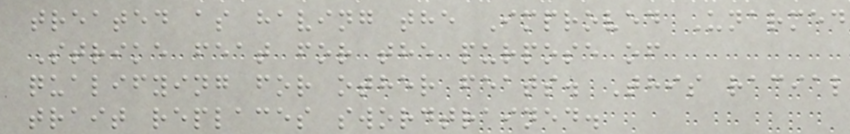treated as having the Improved Unarmed
Strike feat for the purpose of
qualifying for other feats. This racial
trait replaces swordtrained.
